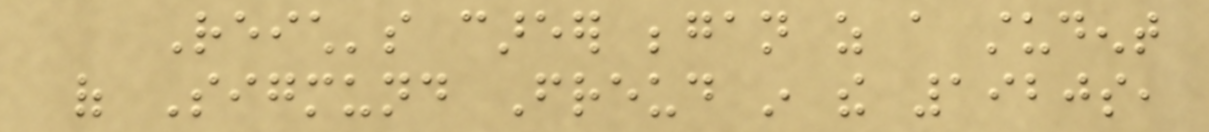Reich's career began as a student
of Sigmund Freud in the 1920s,
